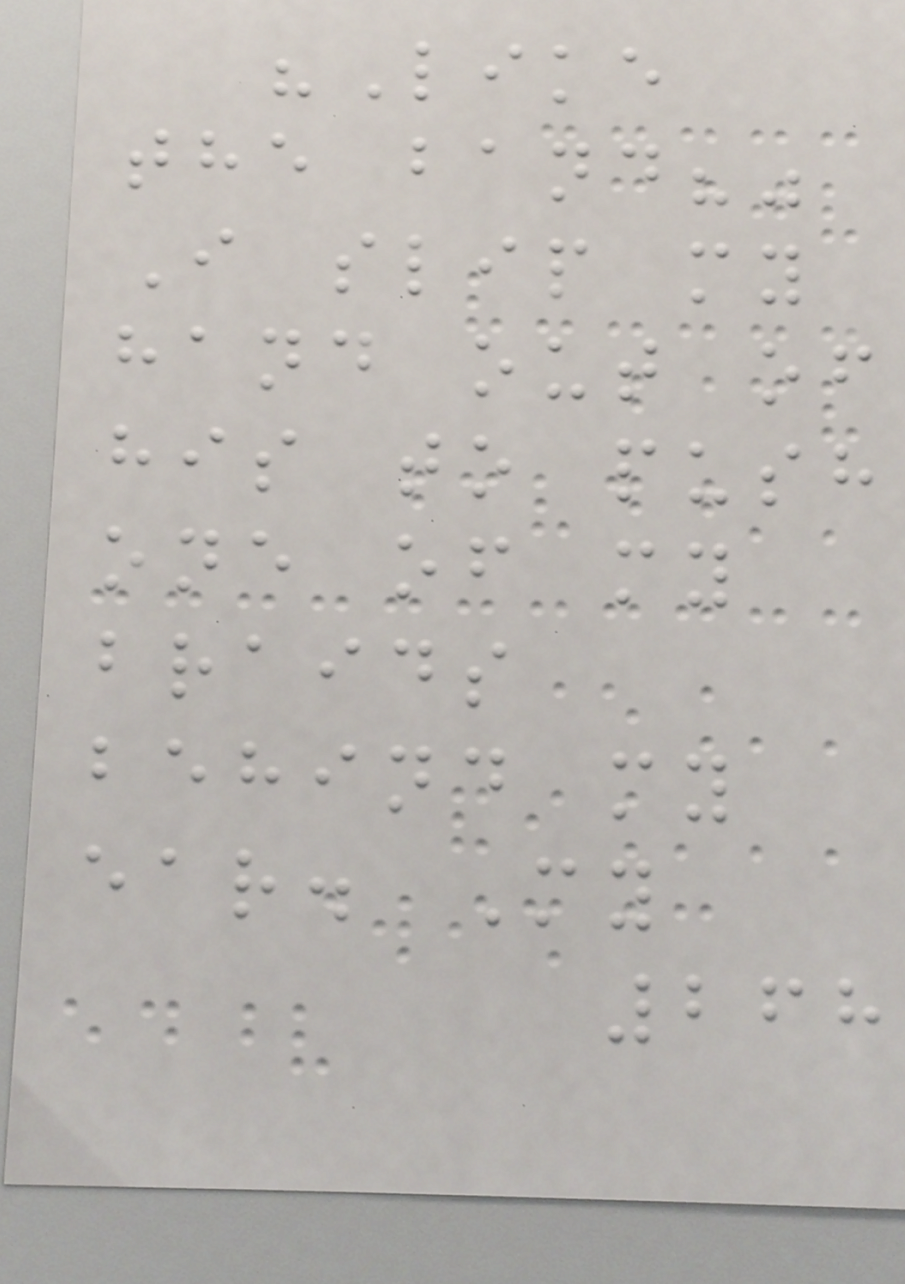"Like
the band?"
I slip my
hand out of
his to push
one of my
braids
behind my
ear. My
268
